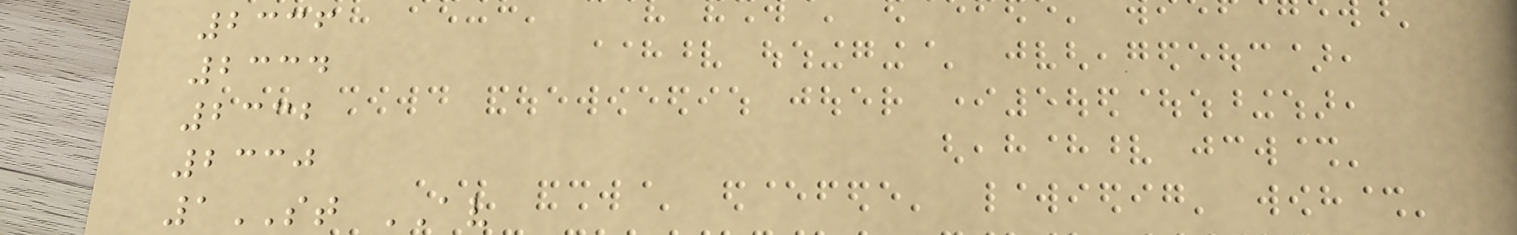2336
2334
2332
2330
1ST AV
